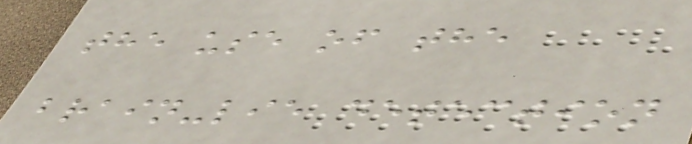the use of the
brain-lie detection
